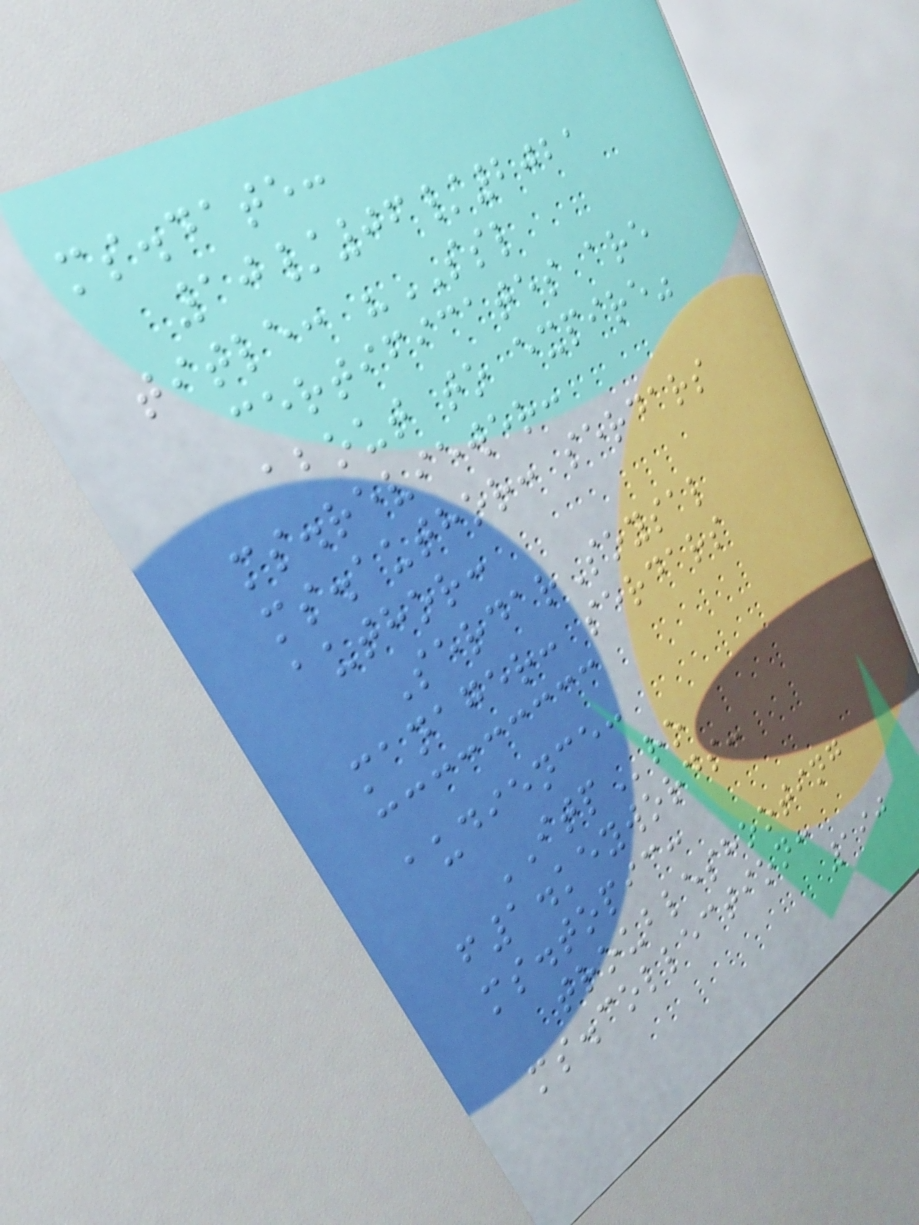ms.date:
10/06/2021
title: "SSL
certificates are
about to expire"
ms.reviewer:
ms.author: serdars
author:
SerdarSoysal
manager: serdars
audience:
ITPro
f1.keywords:
ms.topic:
troubleshooting
ms.collection:
190
